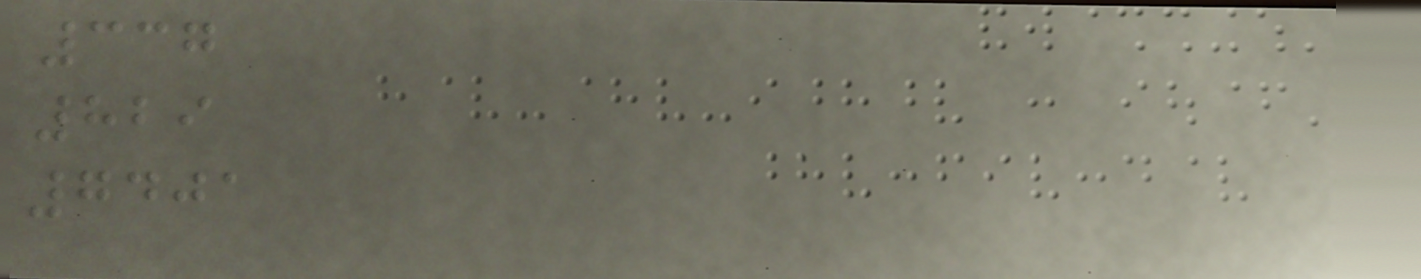337
829
7401
